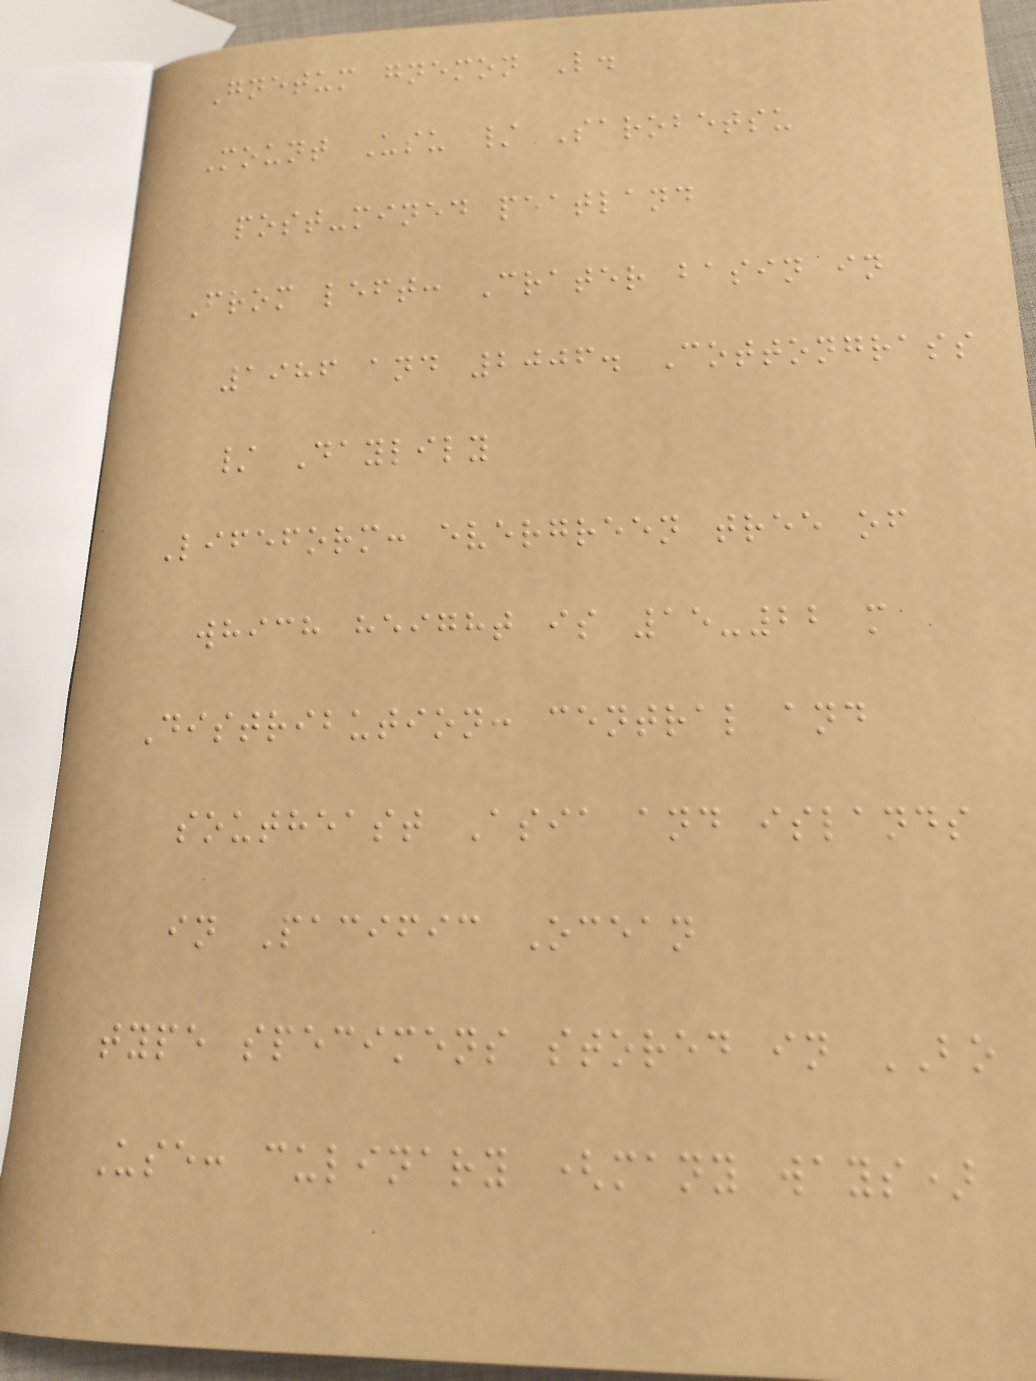Gnetum gnemon L.
Mount Usu / Sarobetsu
post-mined peatland
From left: Crater basin in
1986 and 2006. Cottongrass
/ Daylily
Lifeform: evergreen tree of
which height is 15-22 m
Distribution: central and
southeast Asia and islands
in Pacific Ocean
type specimens stored in BO
Use: culinary (many ways)
